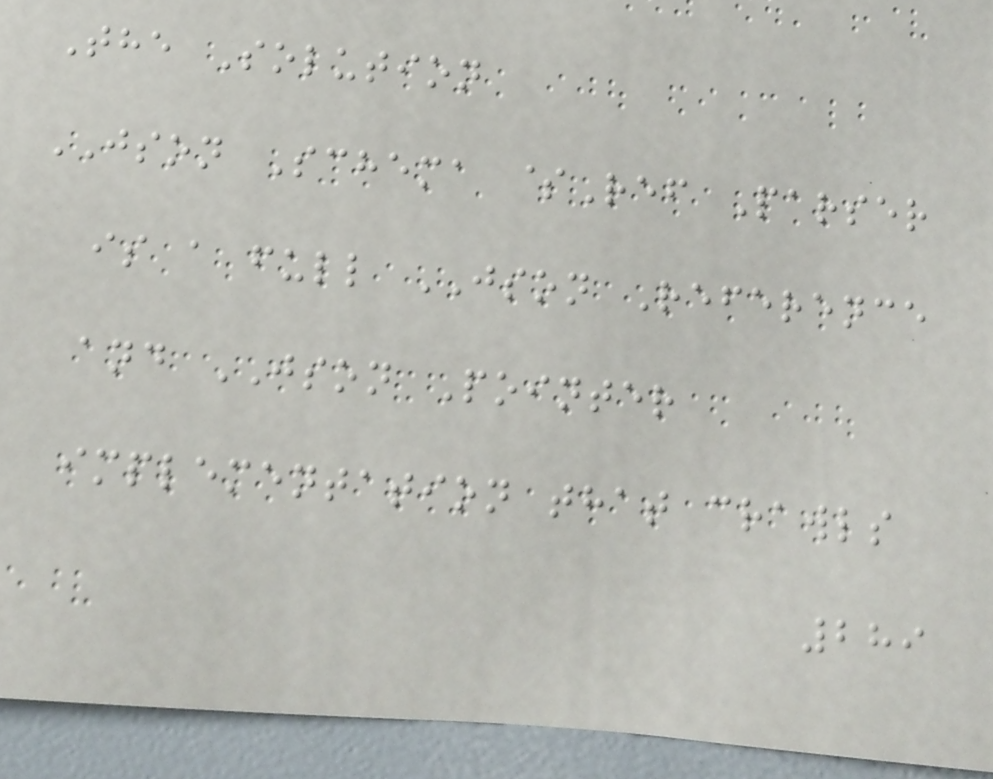The Solution
JSON Schema $Ref Parser
is a full JSON Reference
and JSON Pointer
implementation that crawls
289
